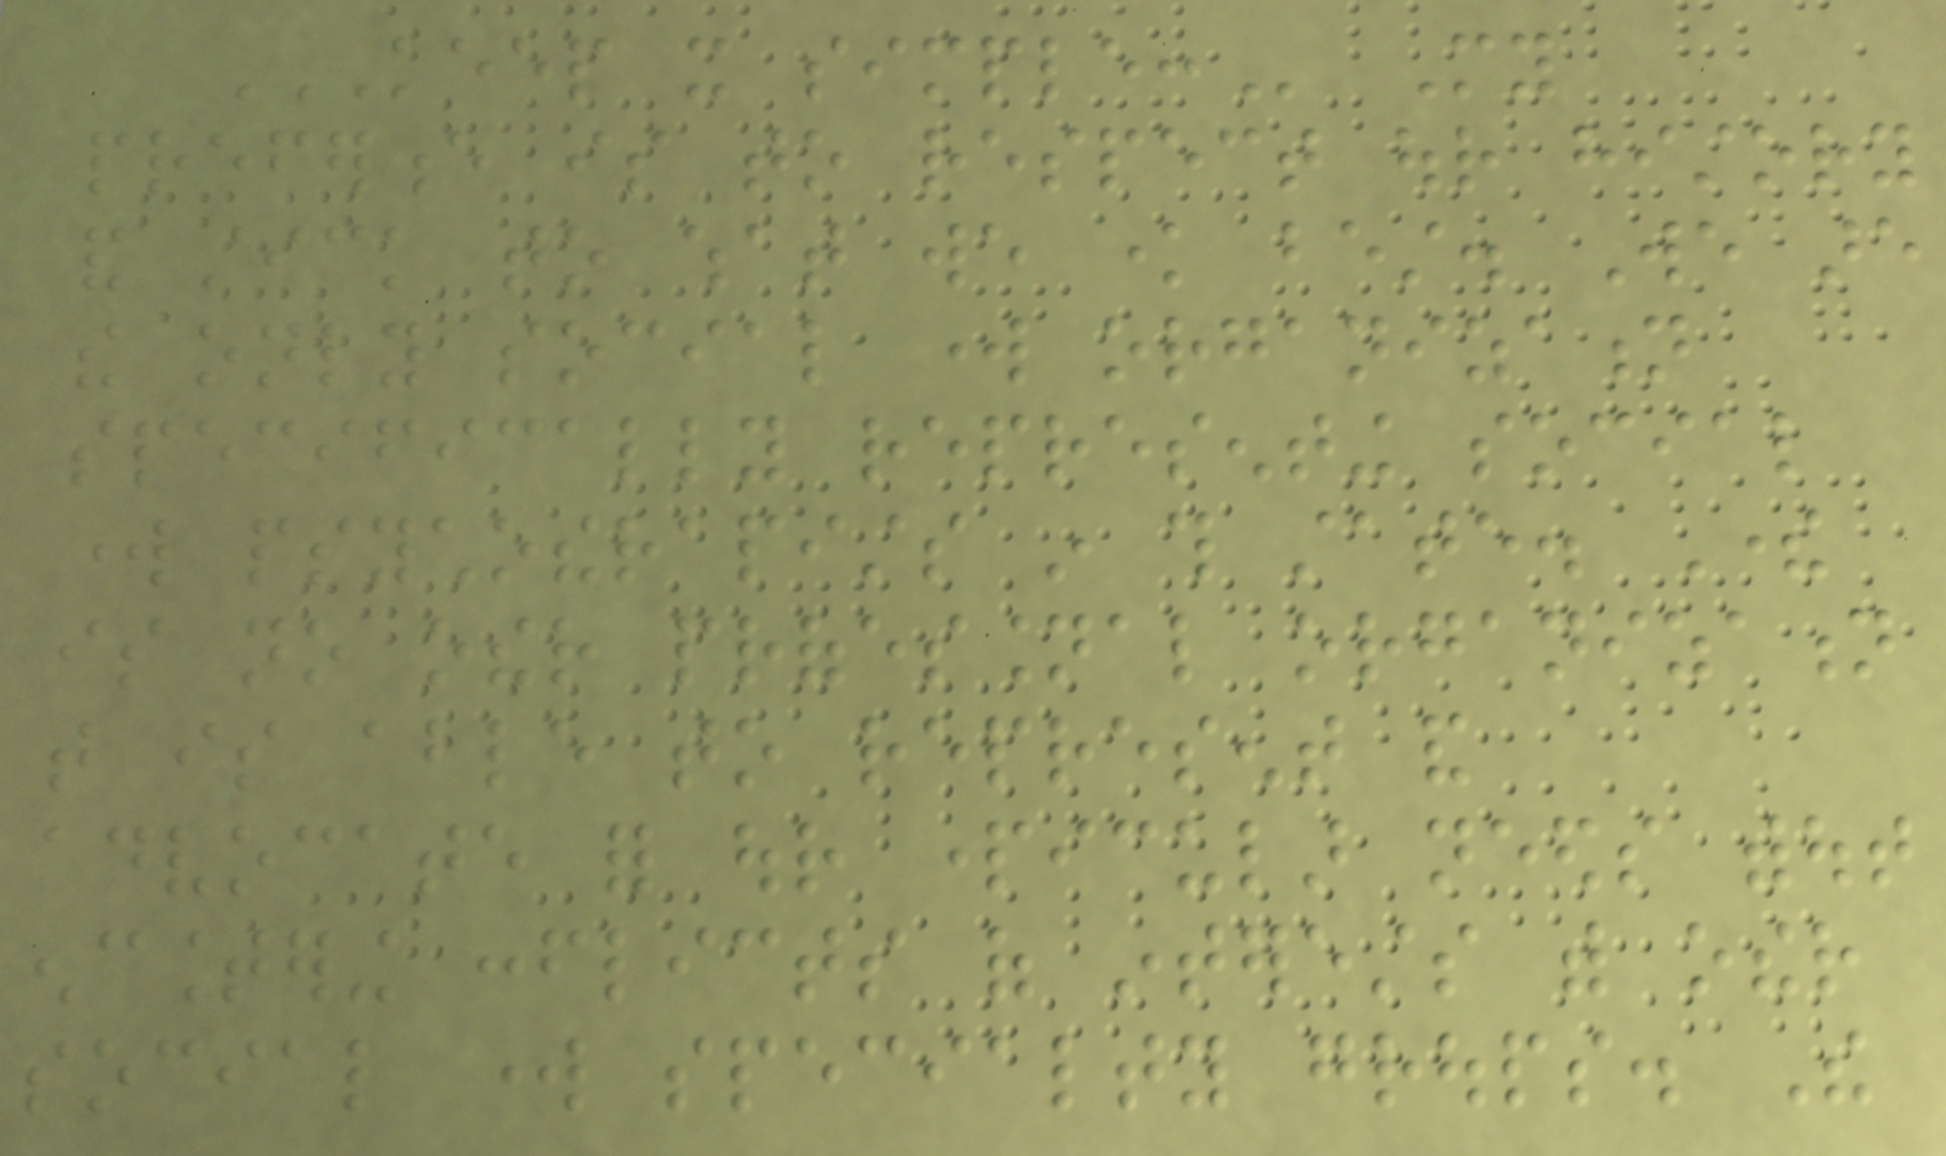KEEP IT SIMPLE: My
preference is to respect our history
and stick to what we know best. We are
the only social work organization
specifically representing social
work psychotherapists in this state. There
is no other professional organization
that is able to represent and
advocate for our particular needs without
encountering conflicts of interests with other
social work specialty groups. The
